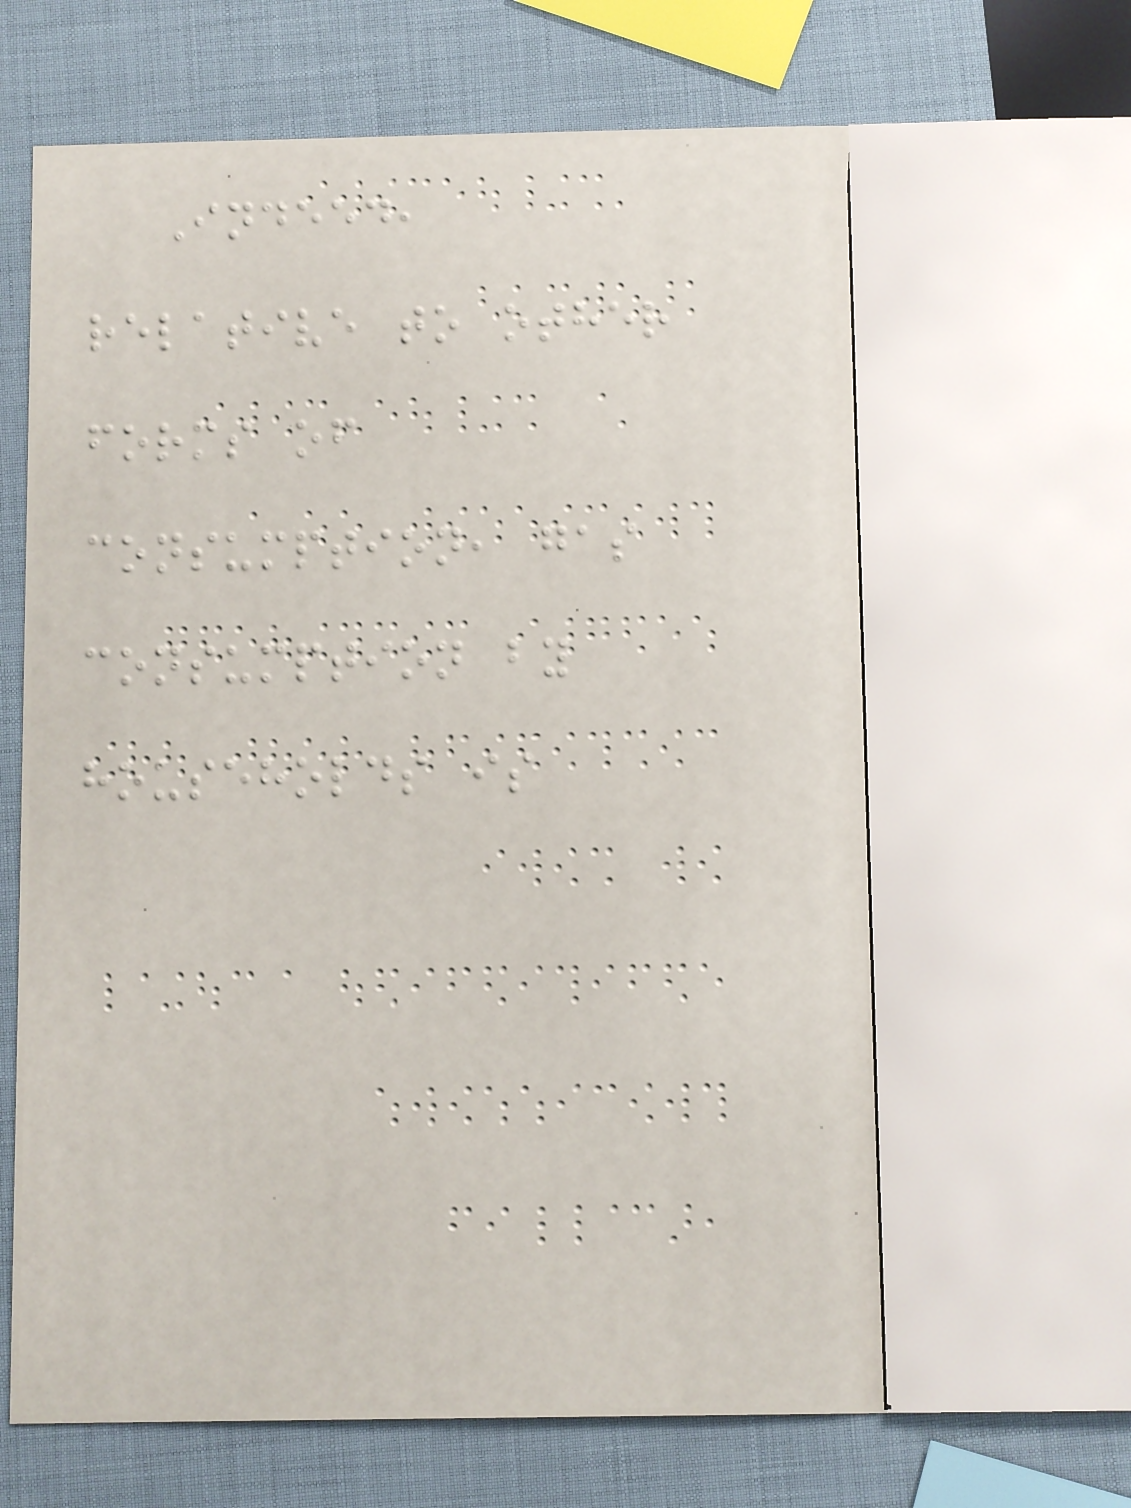Indeed,
relative to other
forms of
consumption, gas
consumption by
households is
